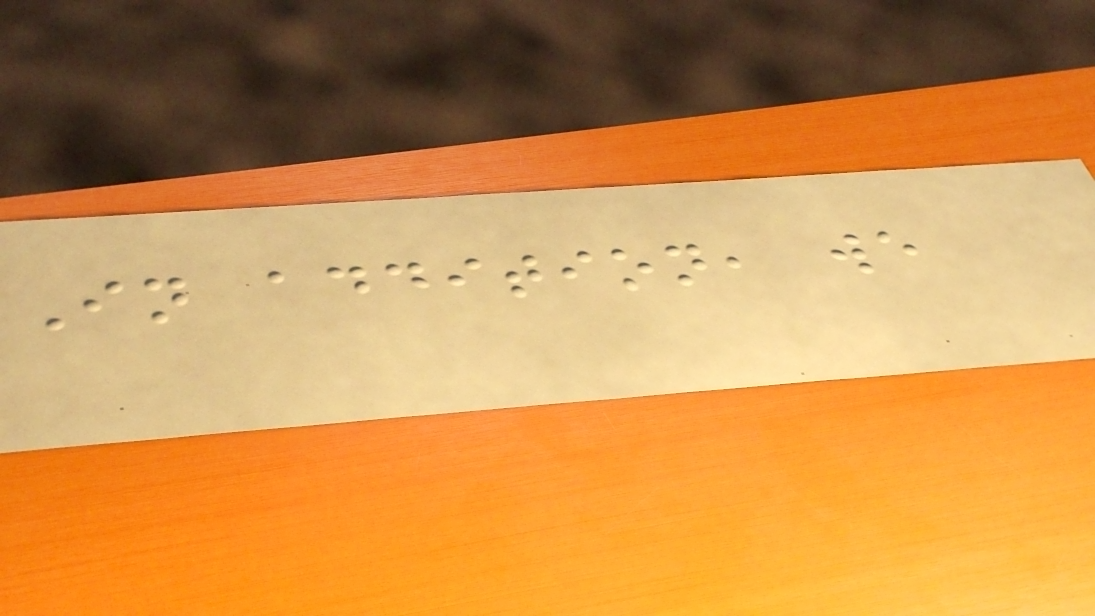In addition, we
